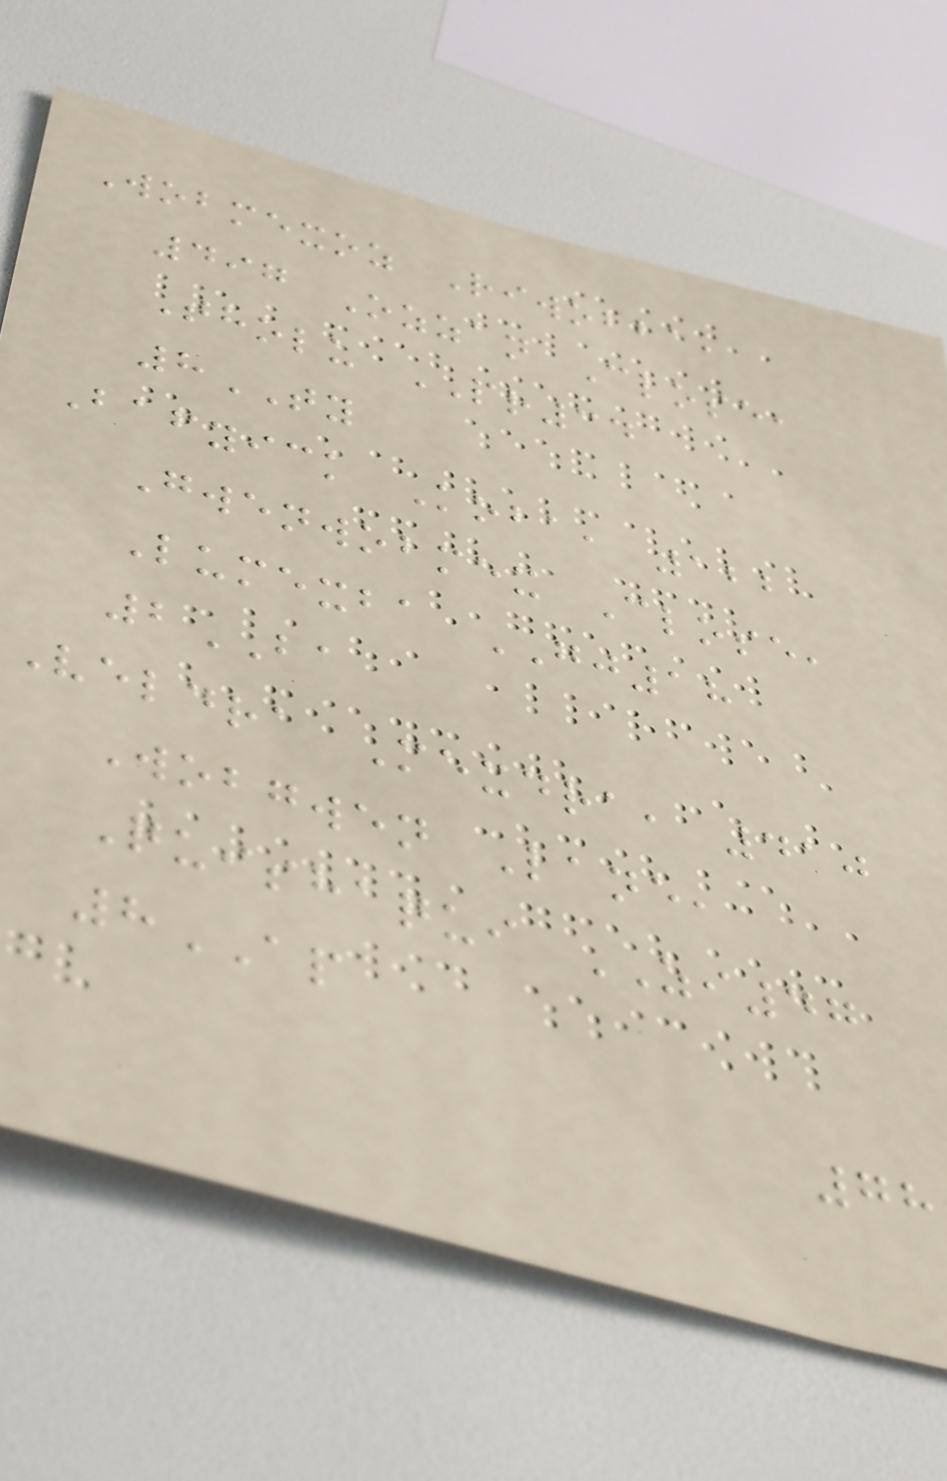Wobmexoz Riwobba,
497 Ozzan Close,
Tholu PR34
8TY
Bafyick Koba, 122
Gwenwobmex Close,
Lumexba GJ18
2BA
Veldra Mexdra, 410
Wobgwen Lane,
Quishaqui ZI47
8AP
78
